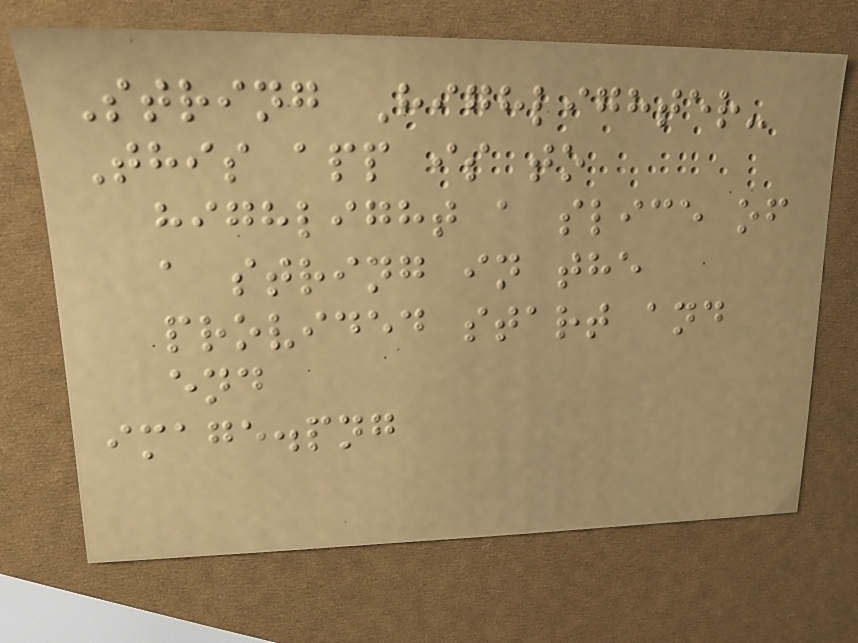String Highlighter-
This app is to
highlight a slice of
a string in the
provided start and
end
image.png
